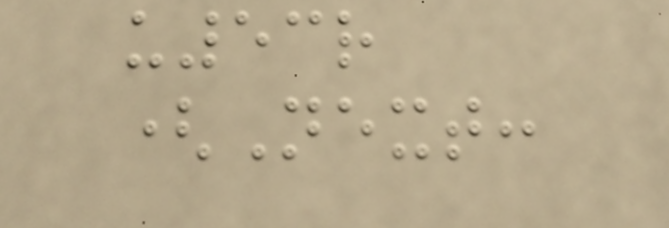u53r
(Next:
